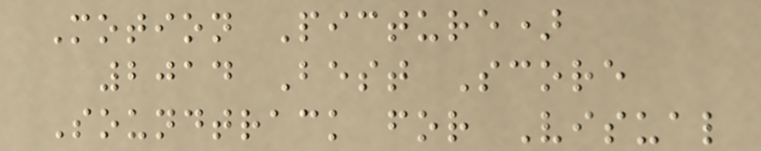Motion Picture)
2014 Best Score
Soundtrack for Visual
